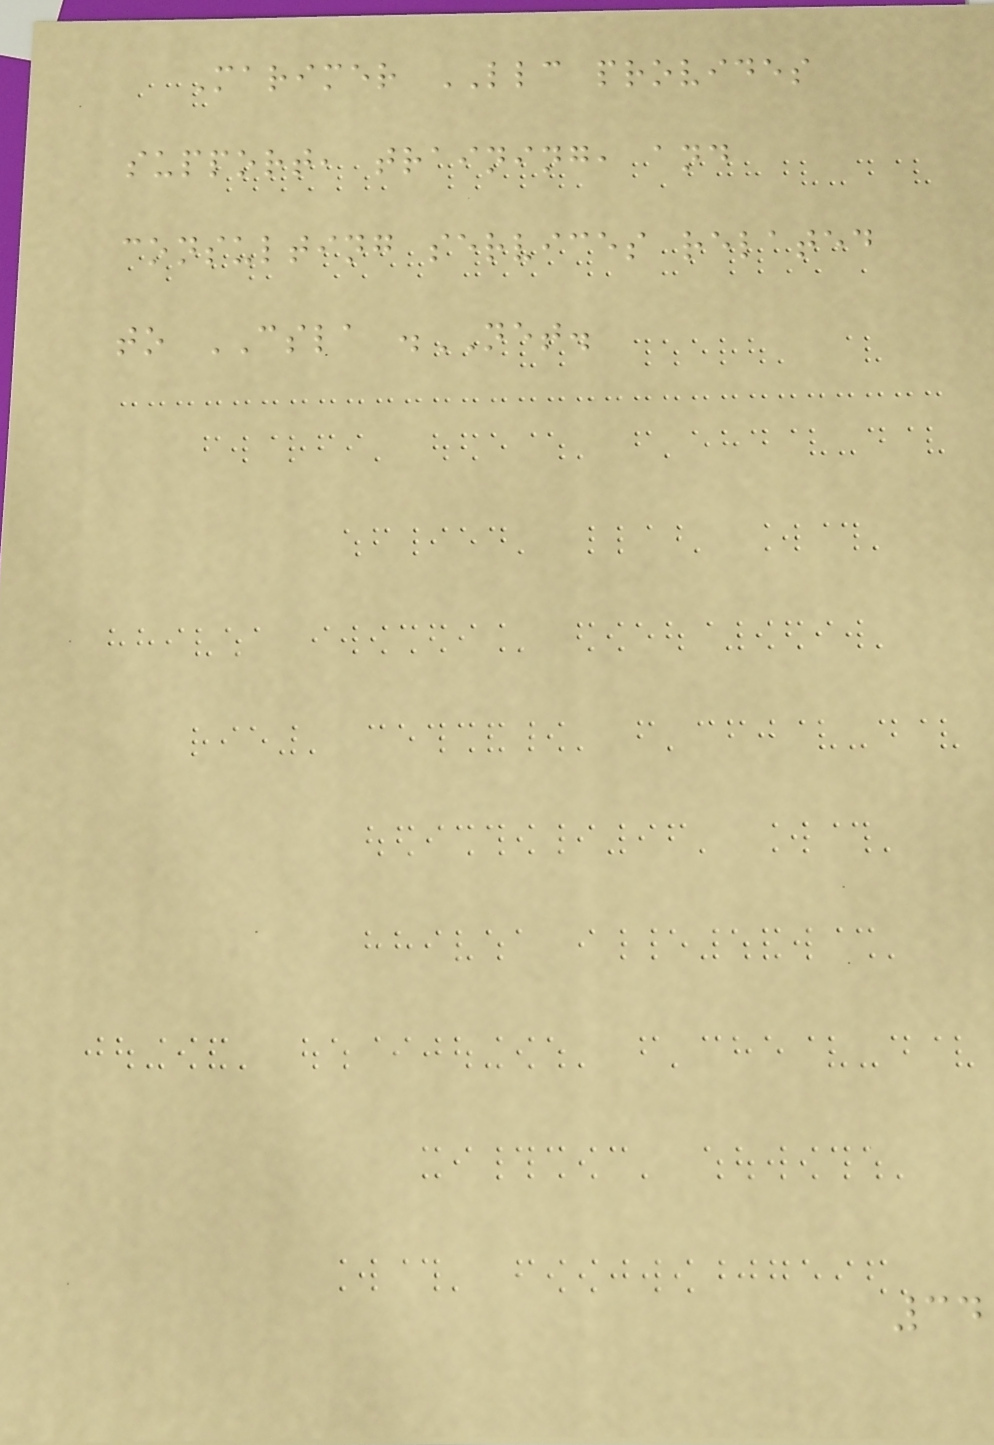Marimer LLC provides
support, training, and
consulting services related
to CSLA .NET.
34
